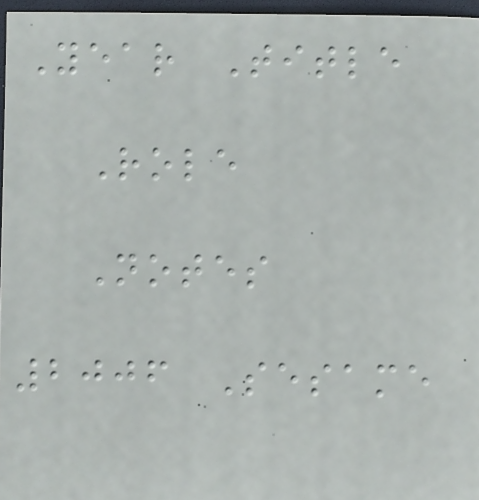Year Title
Role
Notes
2006 Sesame
